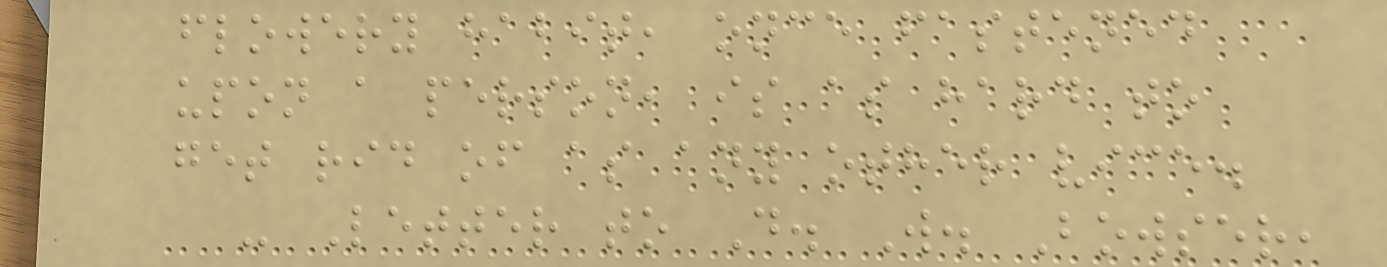flowery habit, once fastened
upon a person, is as hard to
get rid of as any other vice.
- Letter to D. W. Bowser,
